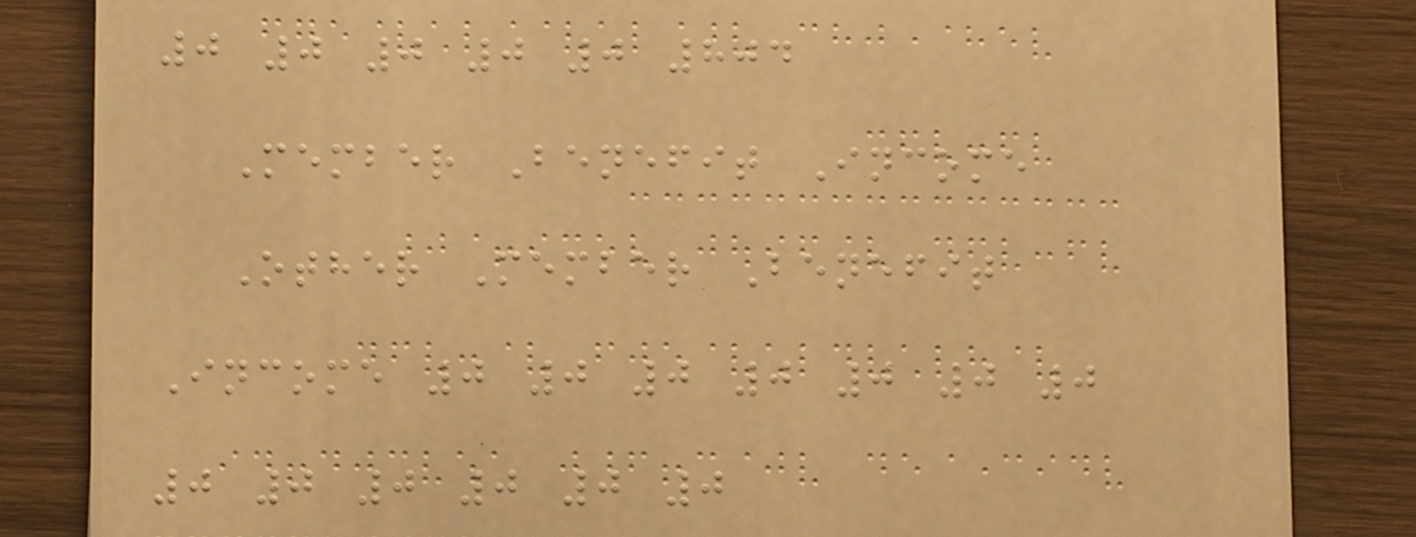0 0 0 0 0 804
Member Benefit Income
Other Member Benefit
Income 0 0 0 0 0 0 0
0 0 0 0 0 0
